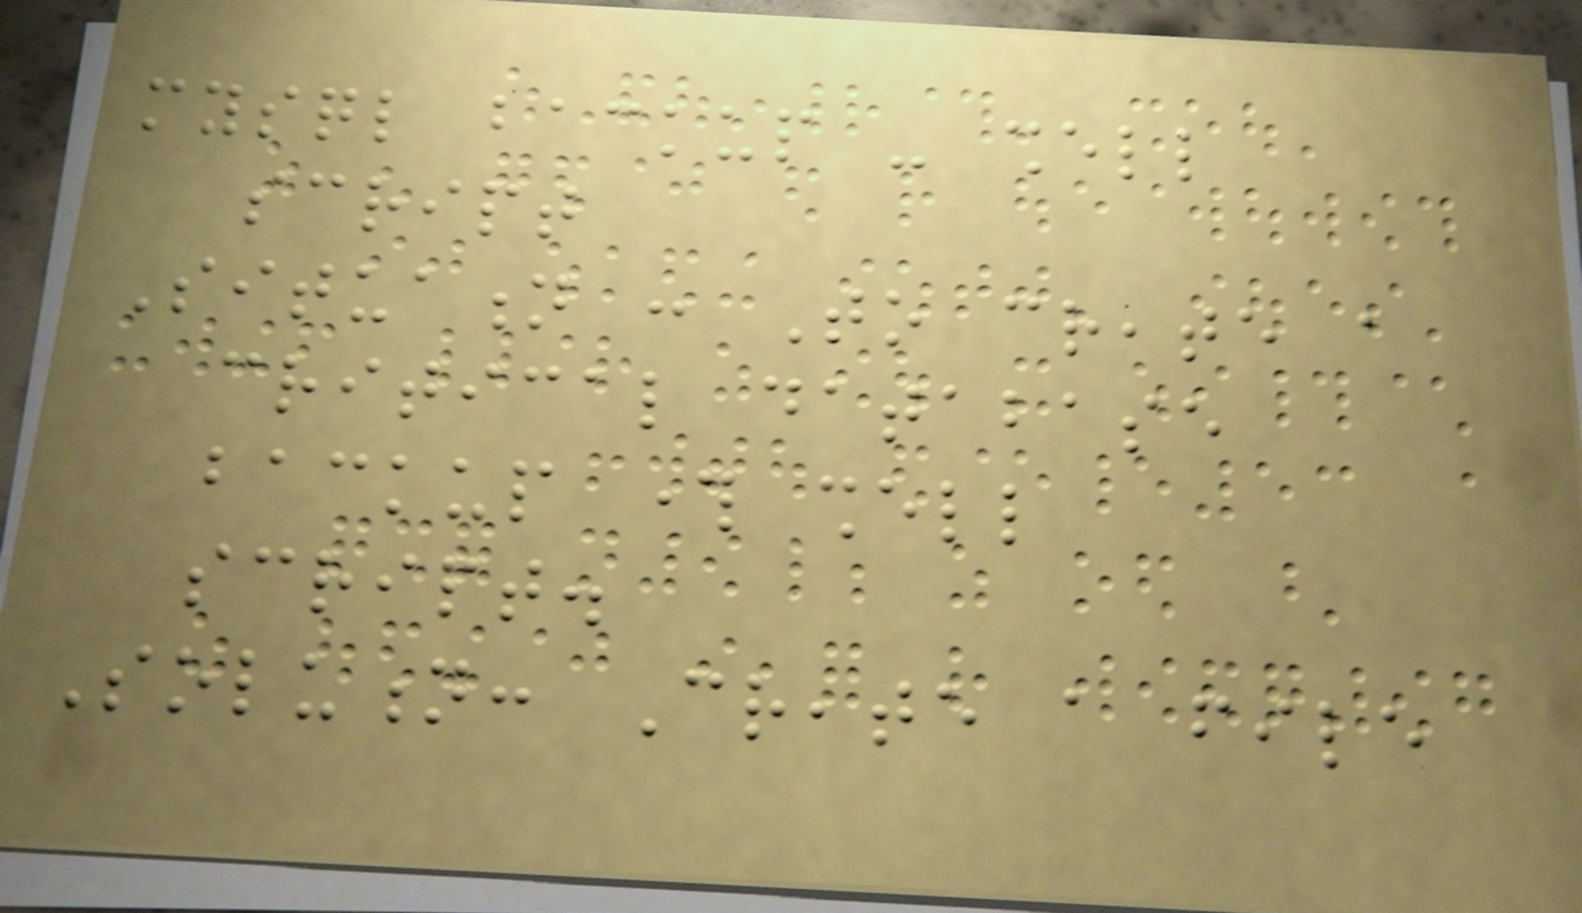mysql backup - shell
script
Situation : To create a
critical database
backup through shell
script.
Solution: Create a file
